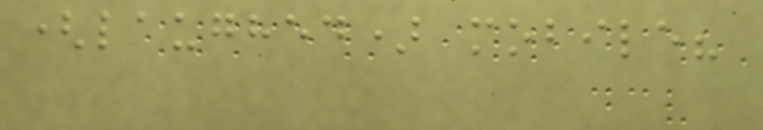(laughed) mobile?
